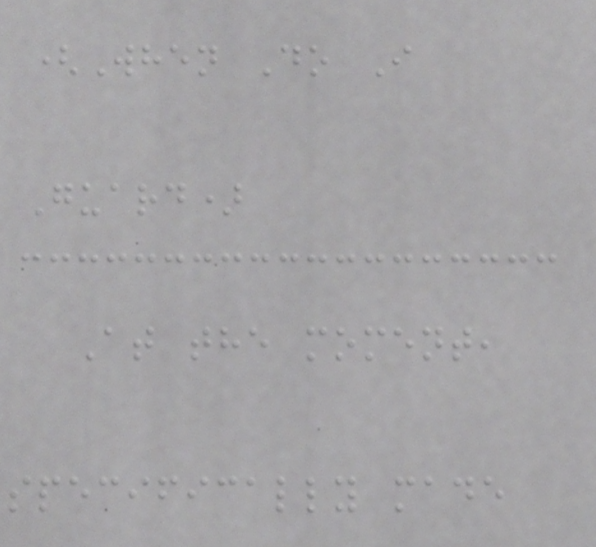(When Do I
Guard)
At the moment,
specifically made
